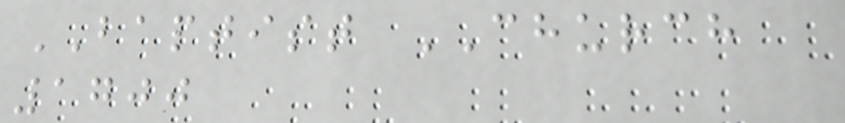BAPTIST CHURCH
1700
